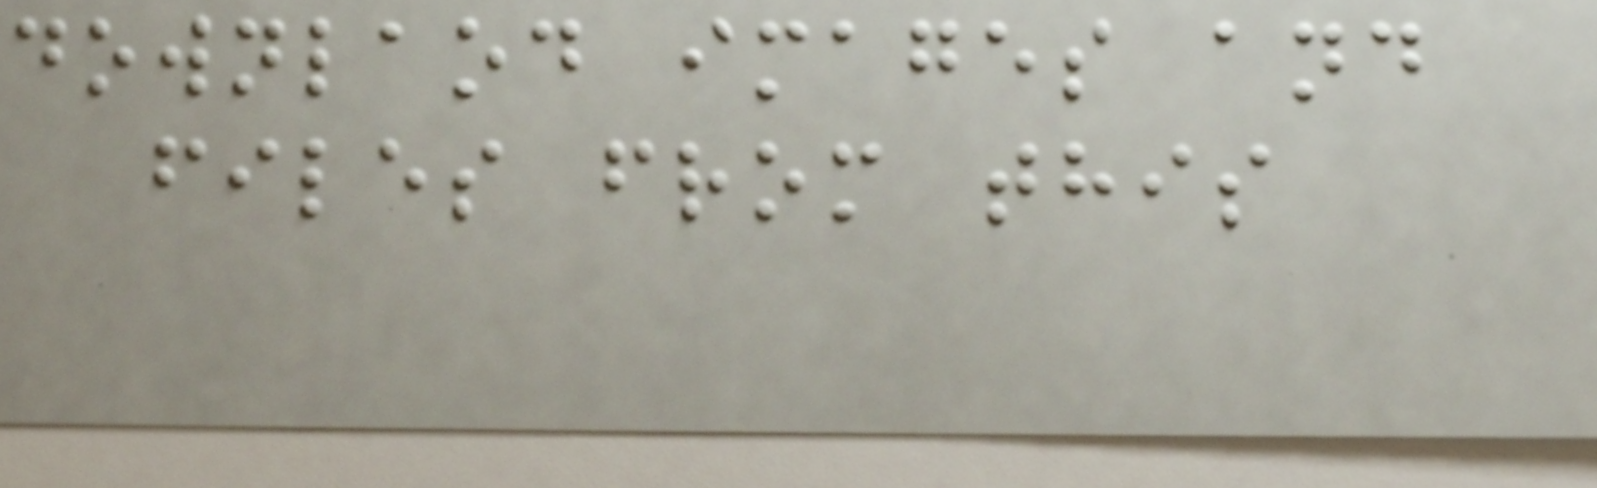downlaod images and
files from this
